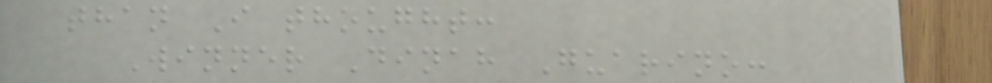than I thought:
Winner Dinah Guarino:
